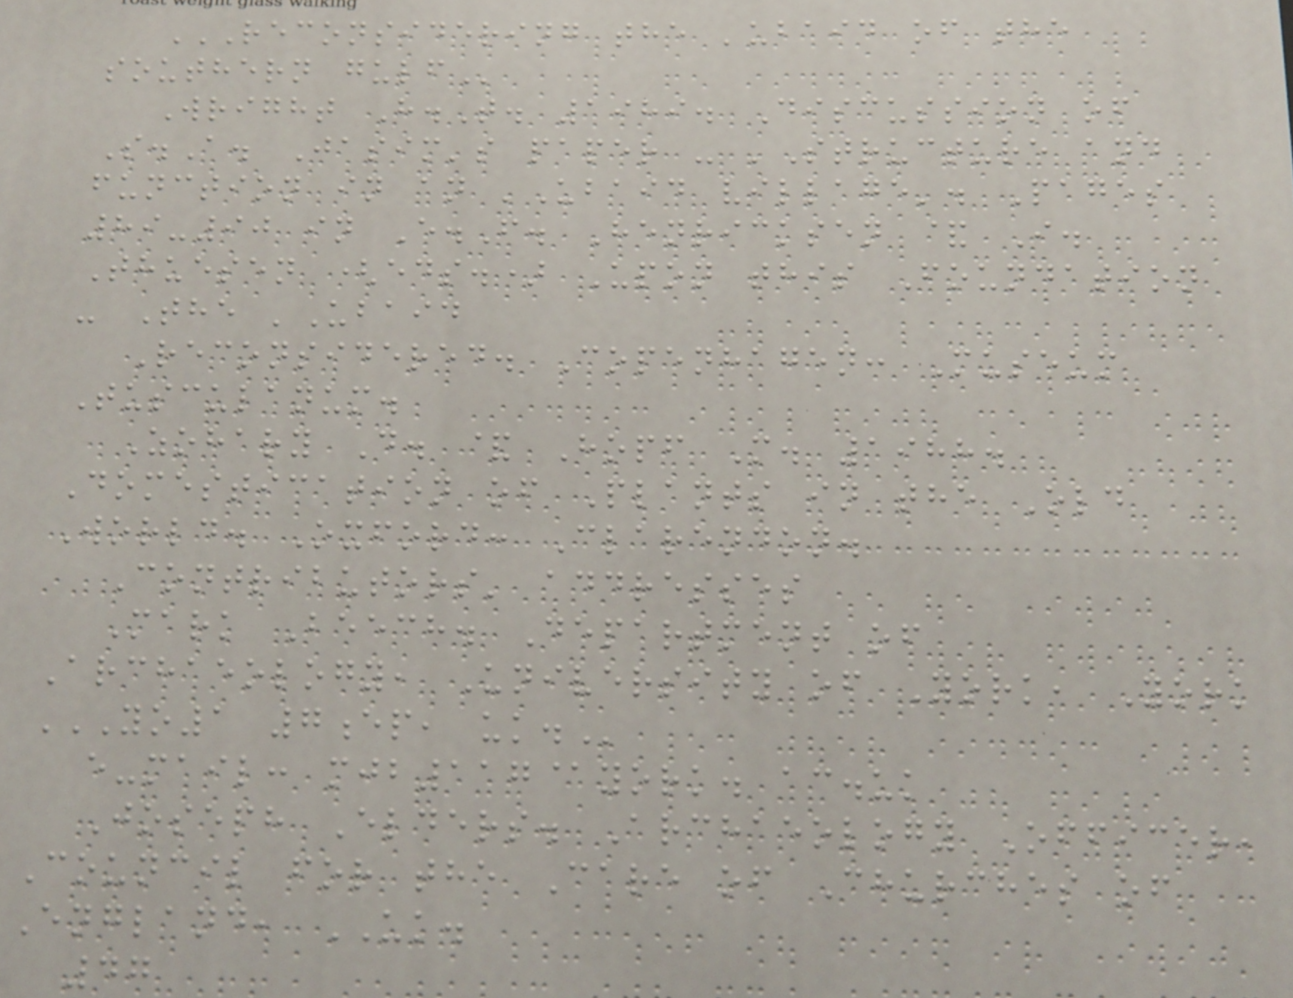RECONSIDERING THE 'UBAID OF THE
SOUTHERN GULF
Wright H.T. 1989. Discussion of
S.A. Jasim's paper - 'Structure and
function in an 'Ubaid village'. Pages
89-90 in E.F. Henricksen & I.
Thuesen (eds.) Upon this Foundation
- The 'Ubaid
Reconsidered. Copenhagen: Museum
Tusculanum.
Zohary D. & Hopf M. 1988.
Domestication of Plants in the Old
World. Oxford: Clarendon.
Contributors' addresses
Mark Beech. Department of
Archaeology, University of York, York
YO1 7EP, UK.
e-mail: mjb117@york. ac.uk
Joseph Elders. Archaeology Officer,
Council for the Care of Churches of
England, UK.
47
